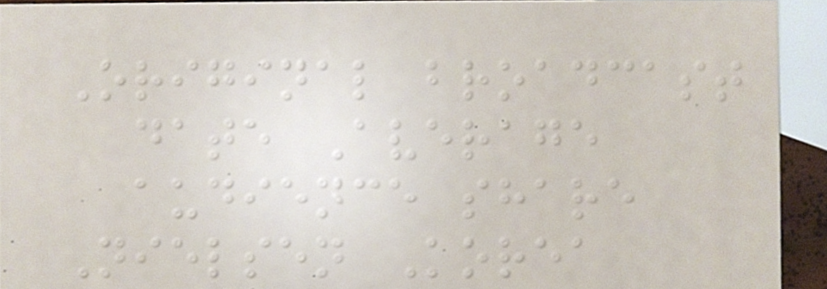Original broadcast
date Average
audience share
Nielsen Korea
